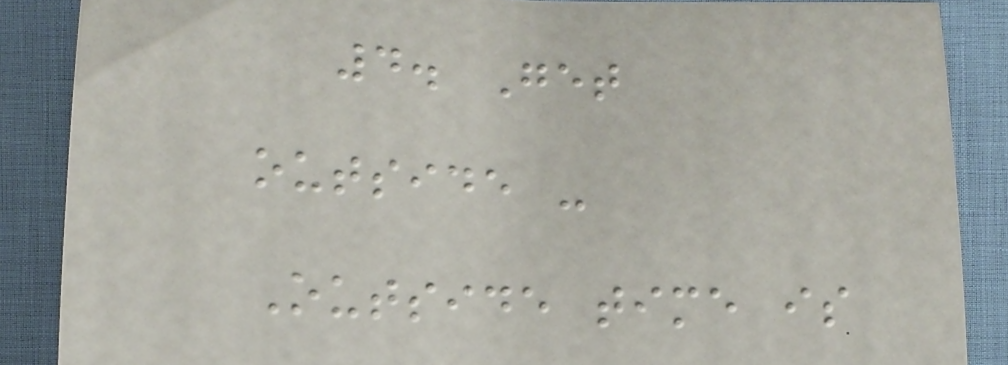4. Get
outside -
Outside time is
